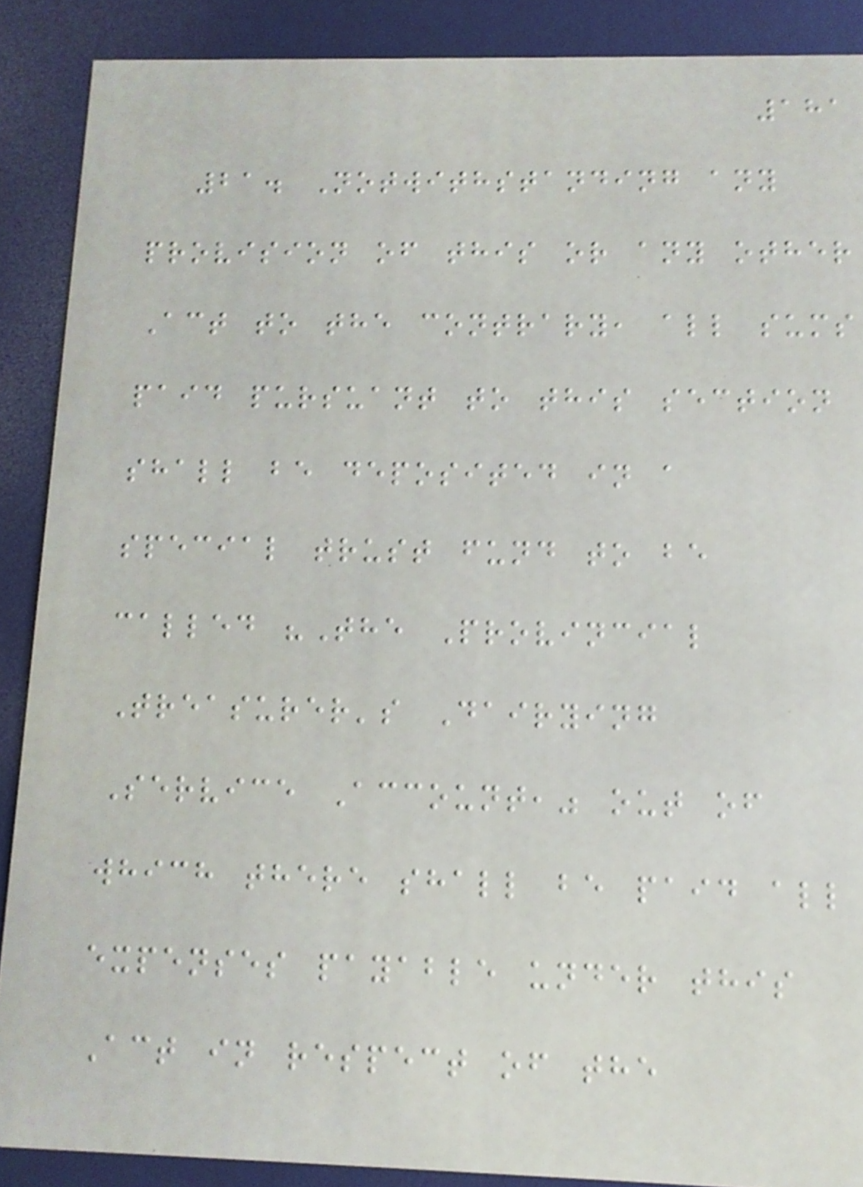181
21. Notwithstanding any
provision of this or any other
Act to the contrary, all sums
paid pursuant to this section
shall be deposited in a
special trust fund to be
called "The Provincial
Treasurer's Dairying
Service Account," out of
which there shall be paid all
expenses payable under this
Act in respect of the
